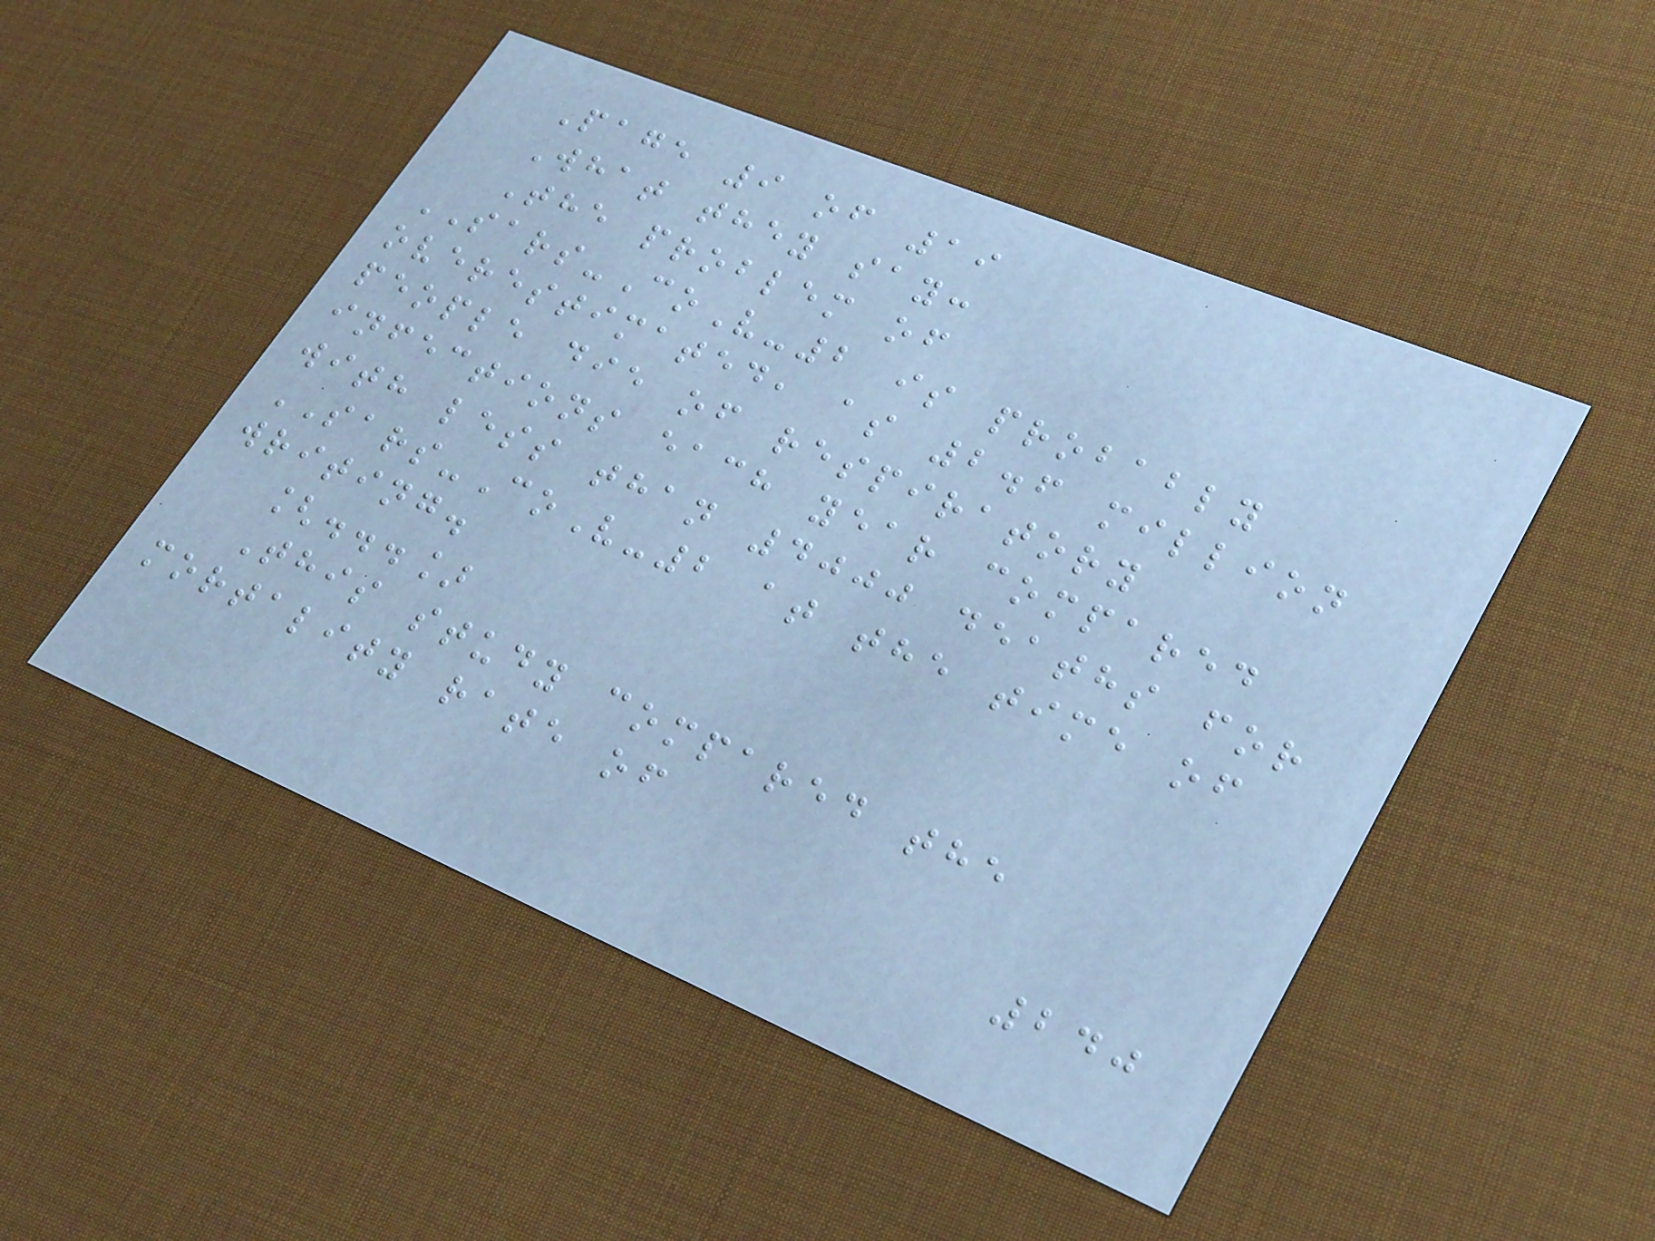Page 9 of 19
What they say:
The problem of
SARS-CoV-2 is probably
overestimated, as 2.6 million
people die of respiratory
infections each year compared
with less than 4000 deaths for
SARS-CoV-2 at the time of
writing.
[...]
This study compared the
mortality rate of
240
